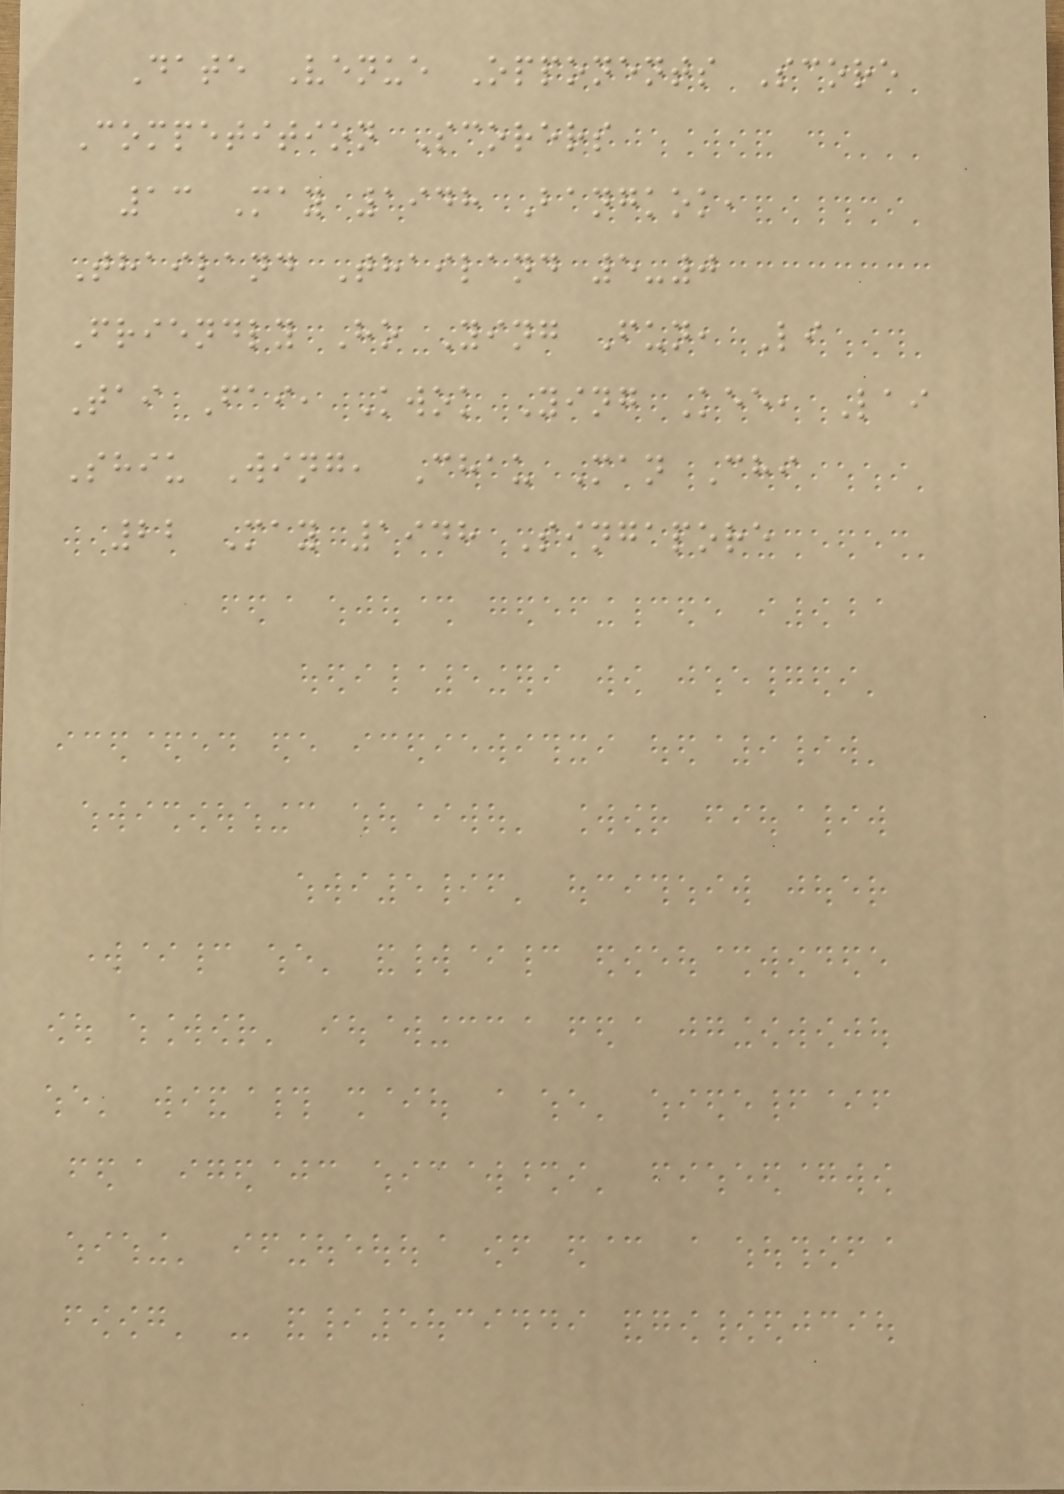Date Venue Opponents Score
Competition Scorers
13 May 1948 Bangkok,
Thailand Thailand 5-0
Friendly Ho Ying Fun, Li
Tai Fai, Kwok Ying Kee, Lai
Shiu Wing, Chau Man Chi
22 May 1948 Singapore
